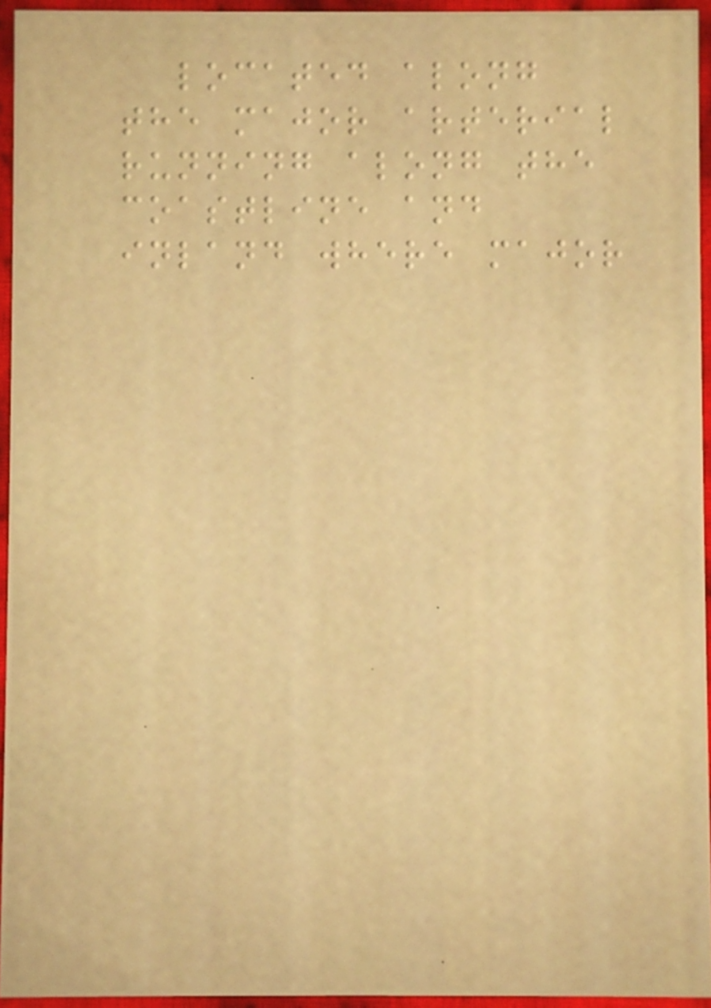located along
the major arterial
running along the
coastline and
inland where major
